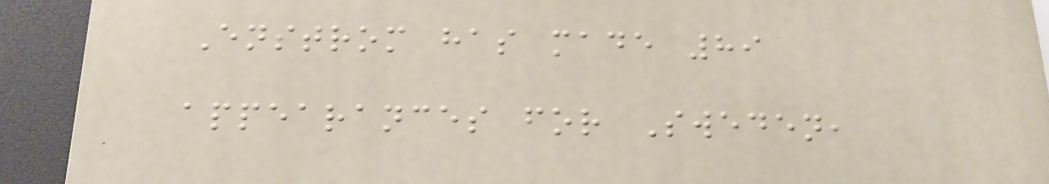Enstrom has made 89
appearances for Sweden,
